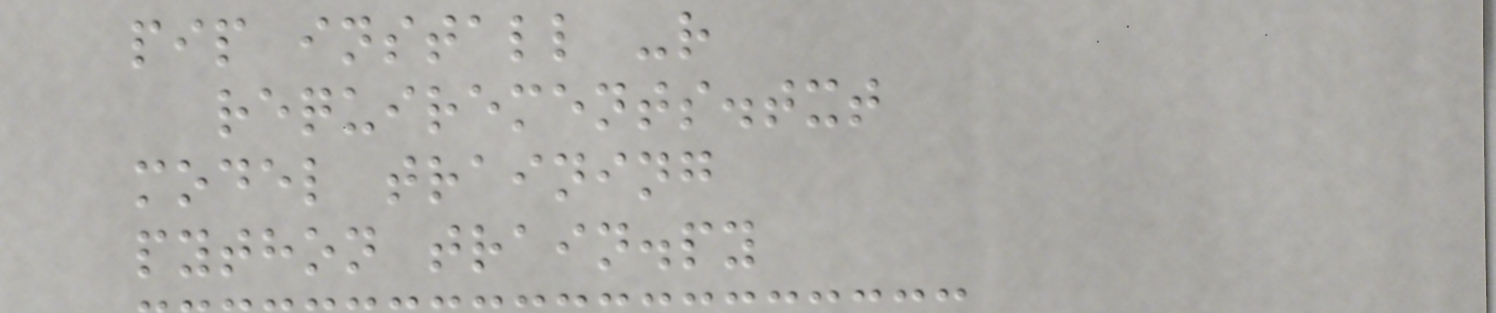pip install -r
requirements.txt
model training
python train.py
